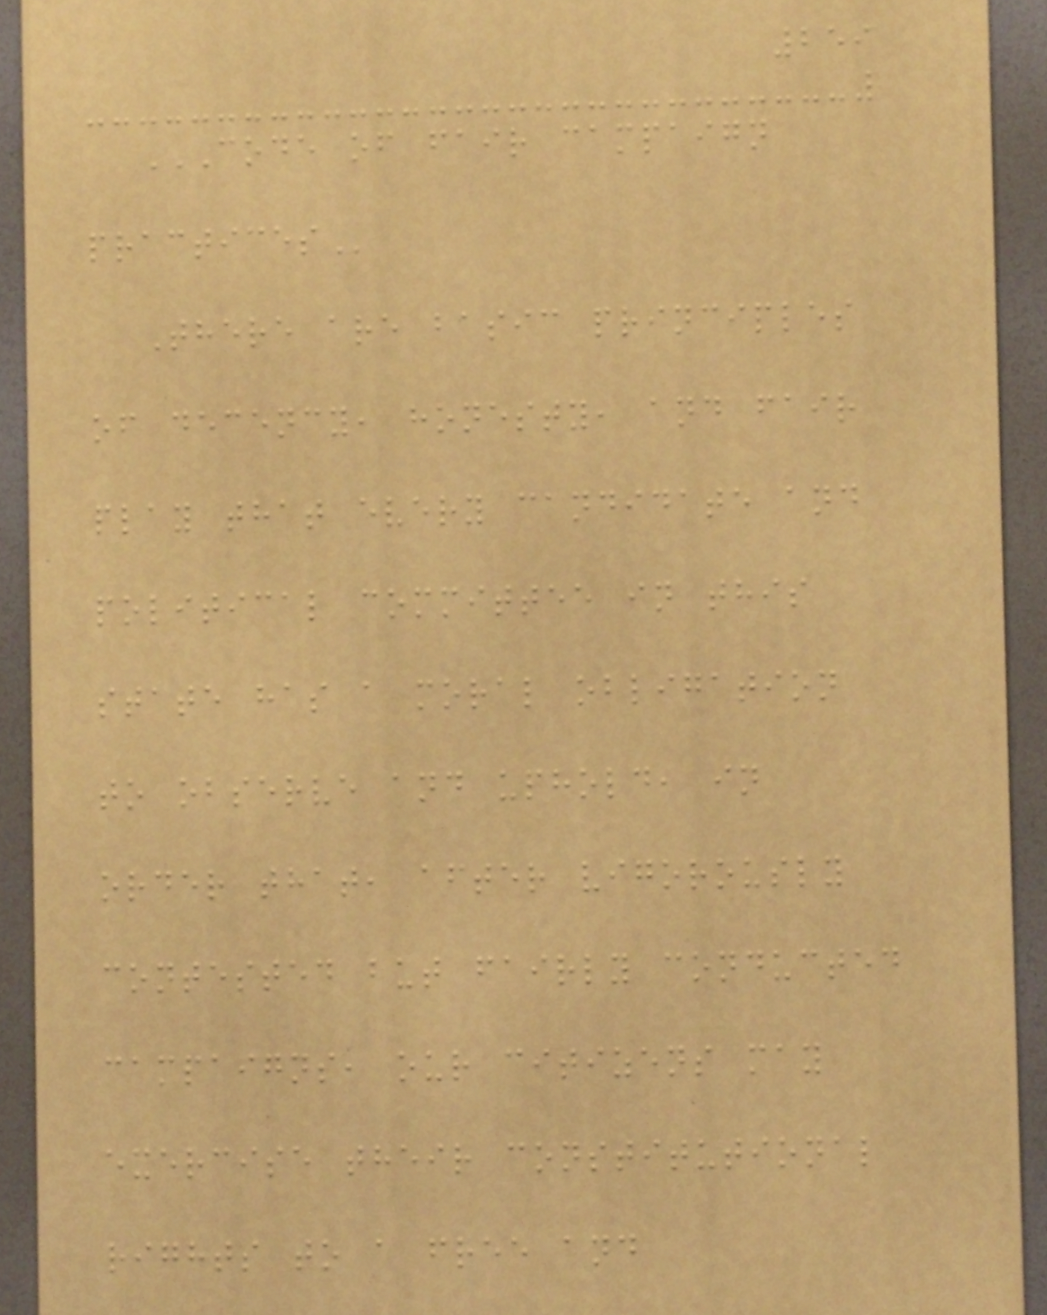259
CODE OF FAIR CAMPAIGN
PRACTICES
There are basic principles
of decency, honesty, and fair
play that every candidate and
political committee in this
state has a moral obligation
to observe and uphold, in
order that, after vigorously
contested but fairly conducted
campaigns, our citizens may
exercise their constitutional
rights to a free and
